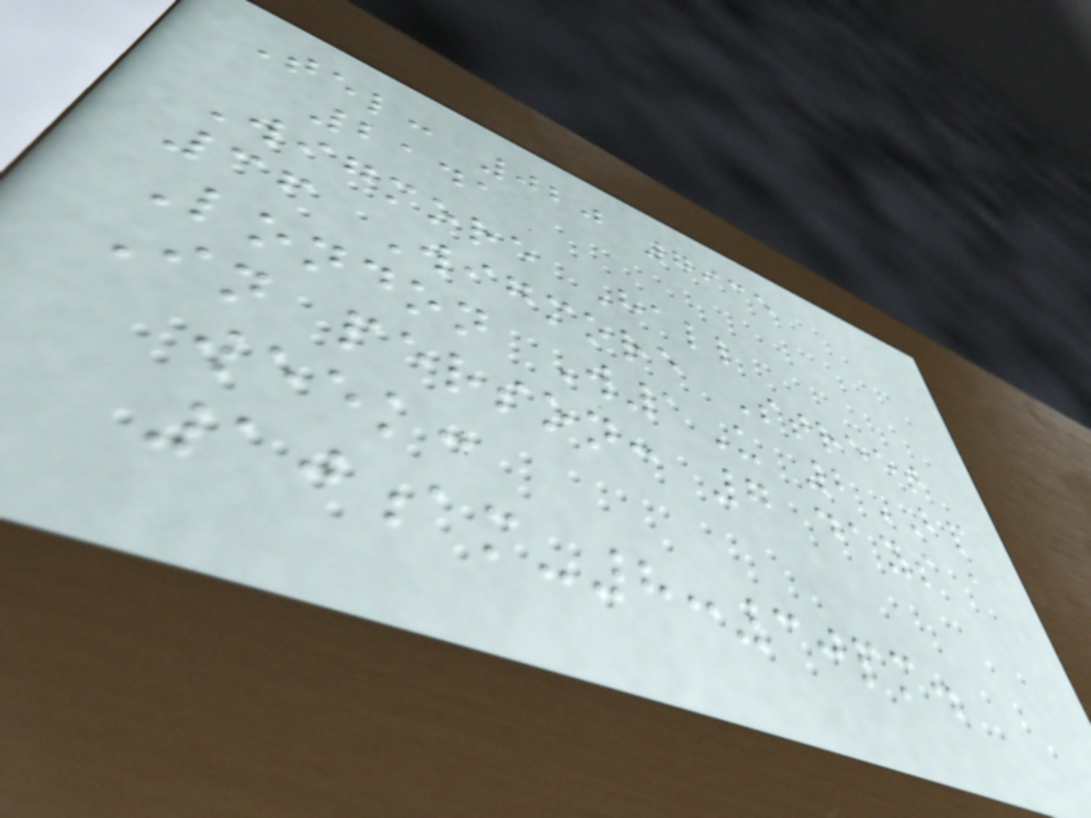Tel: 020 7935
2141
Wigmore Hall
36 Wigmore Street
London W1U 2BP
In person: 7 days a
week:
10am-8:30pm.
